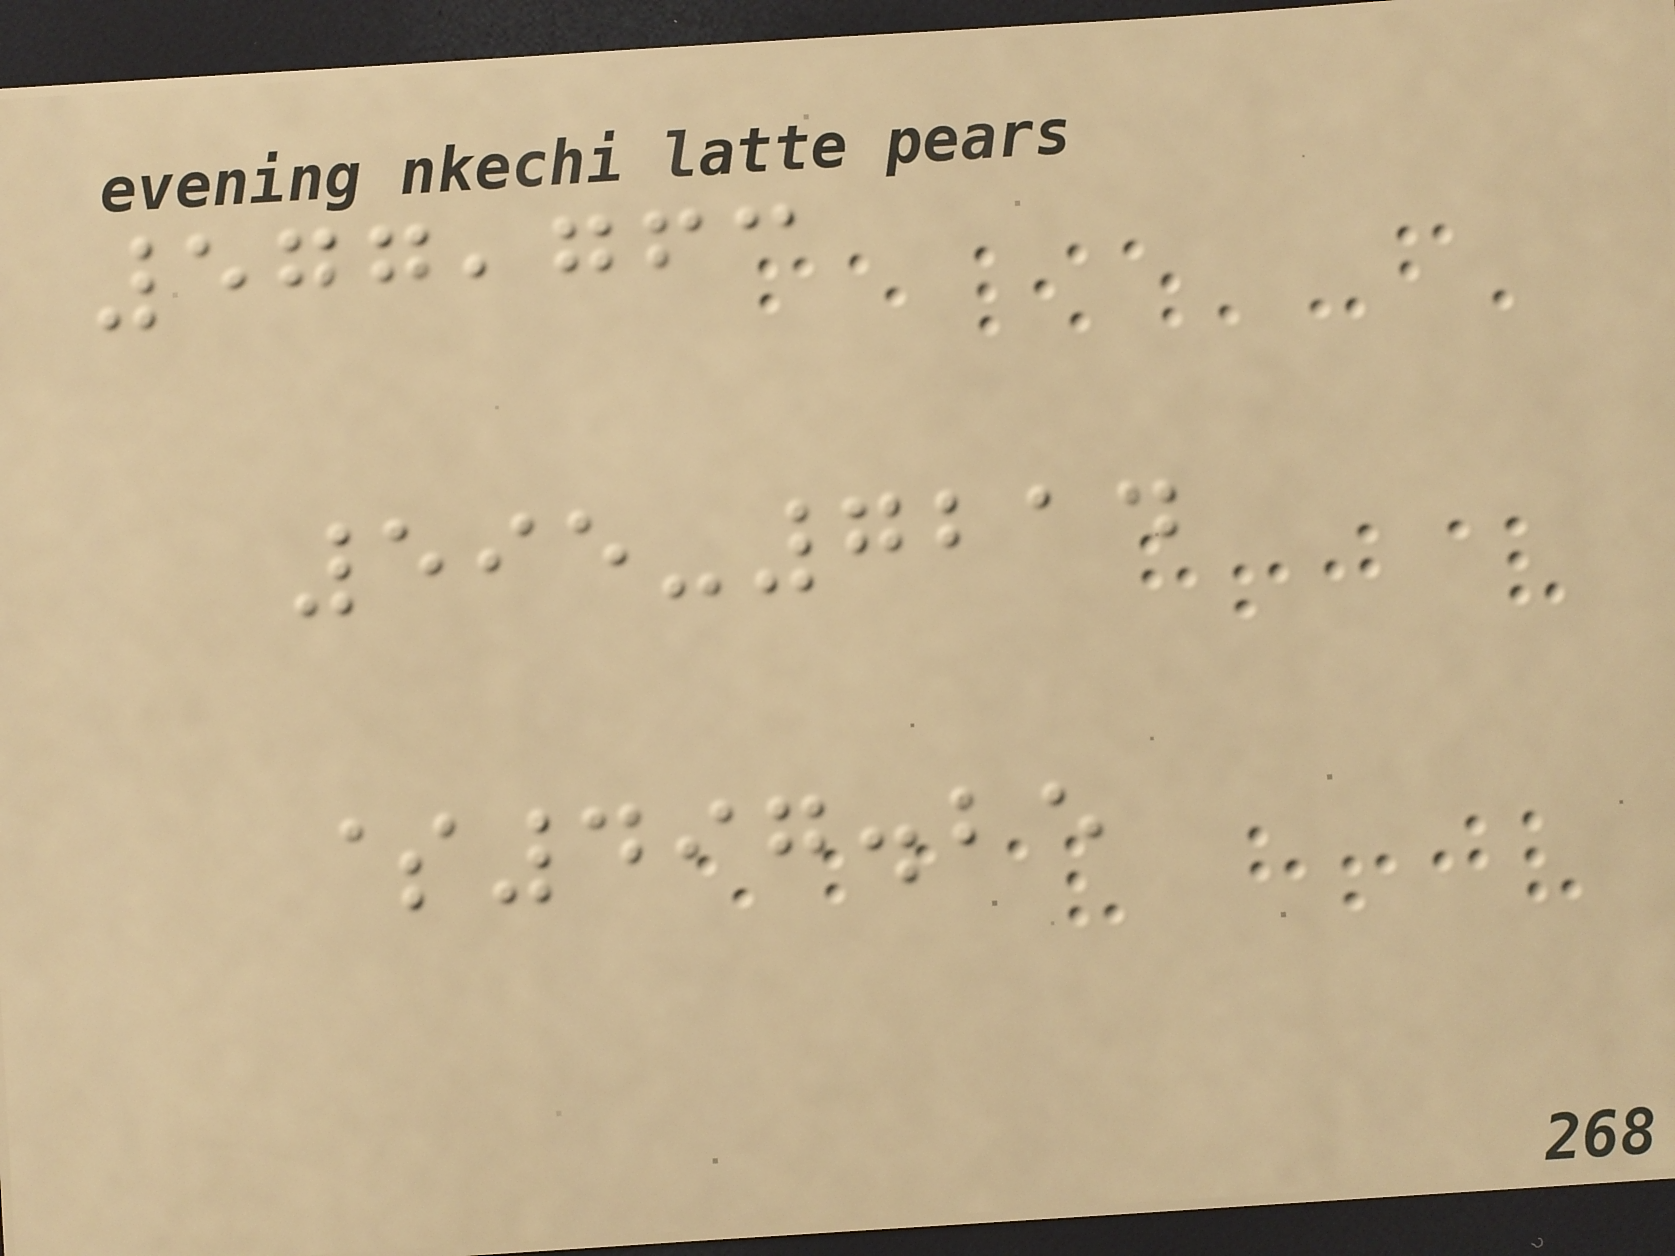577,763
595-7214
$497.25
